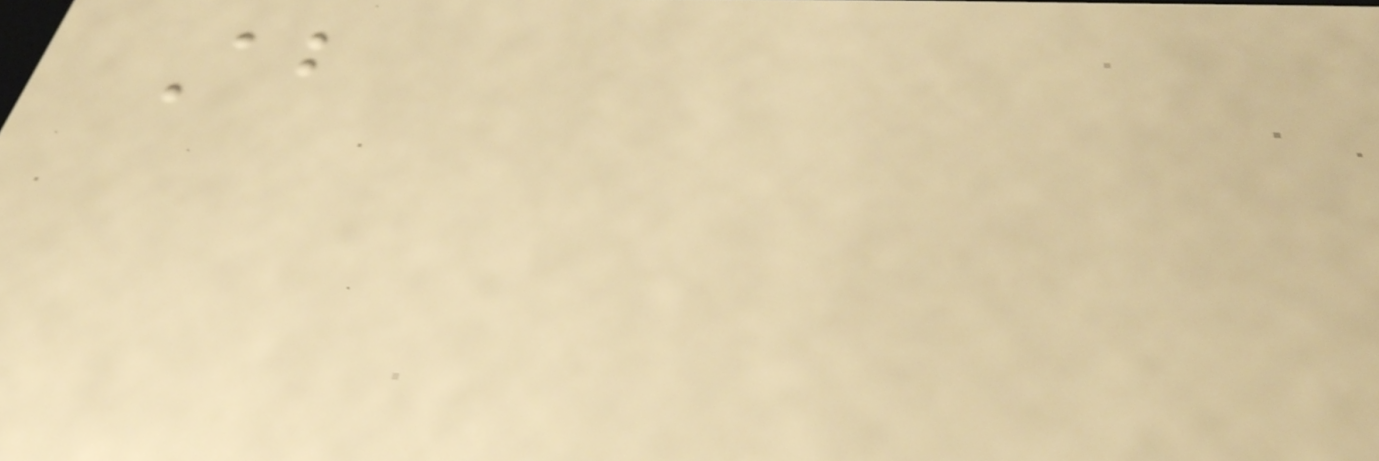About
